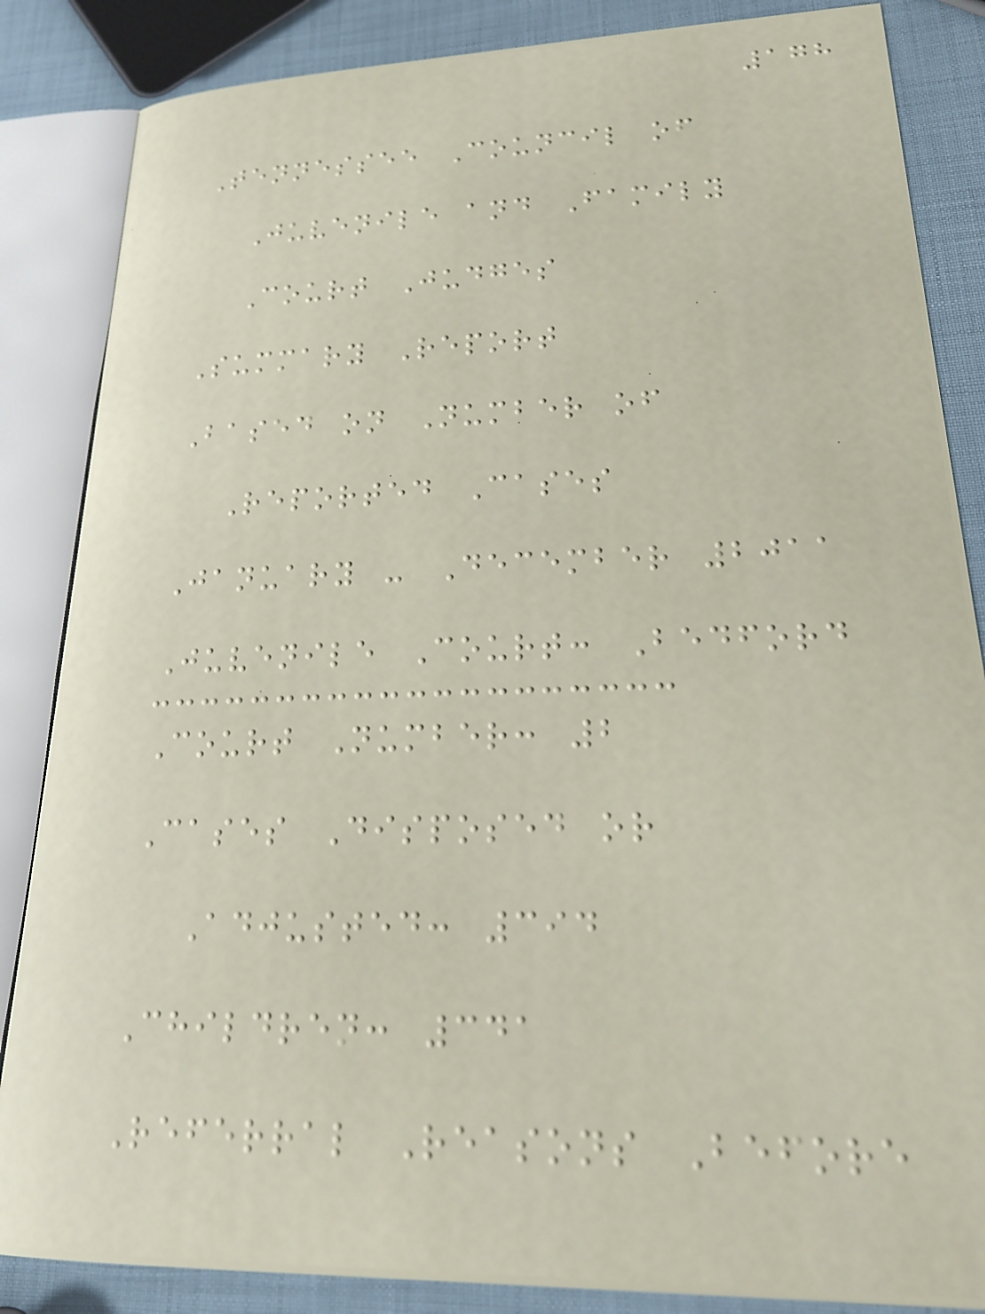178
Tennessee Council of
Juvenile and Family
Court Judges
Summary Report
Based on Number of
Reported Cases
January - December 2011
Juvenile Court: Bedford
Court Number: 2
Cases Disposed or
Adjusted: 394
Children: 341
Referral Reasons Before
